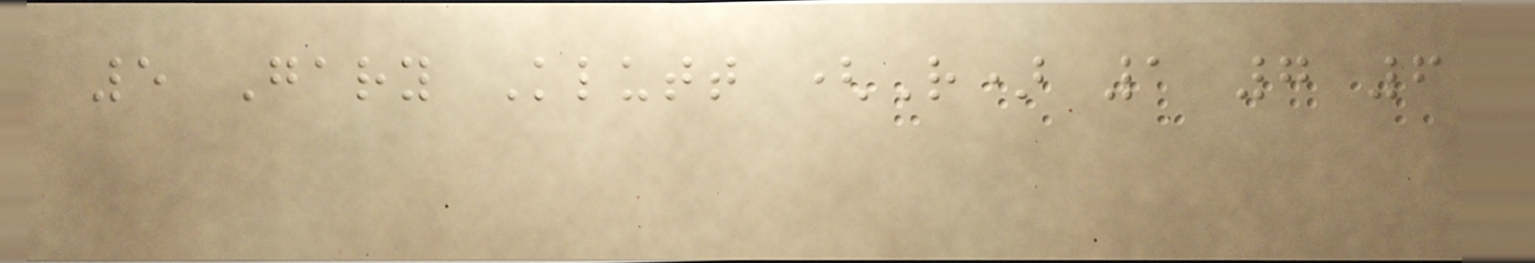5 Gary Klutt (R) 1 7 6
